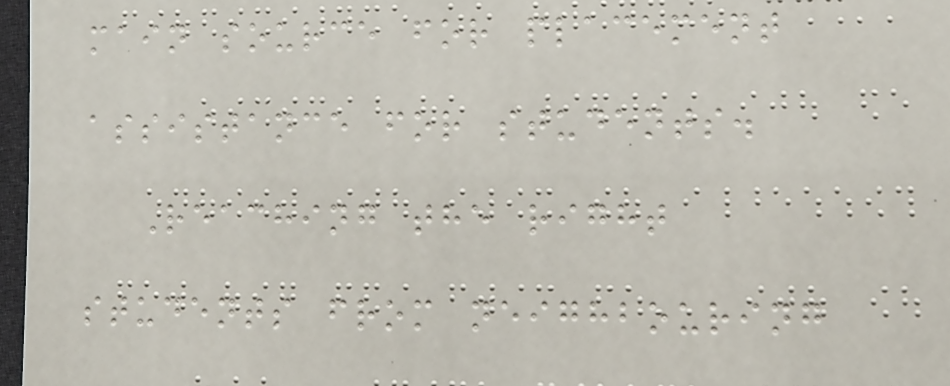main source for placement
assistance for students.
Reaching the right
students from neighbouring
